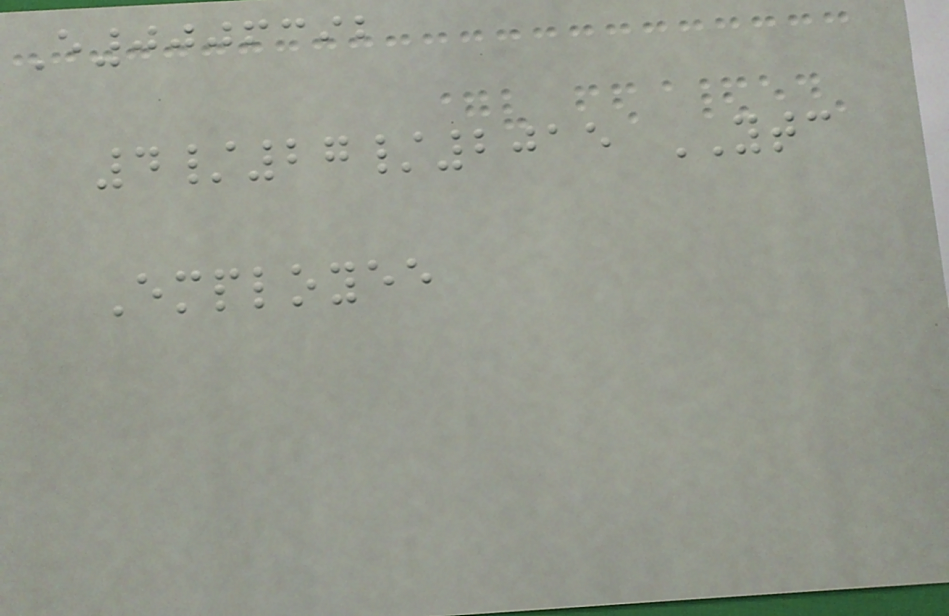E0006392
4/27/2015 YTC
Employee
